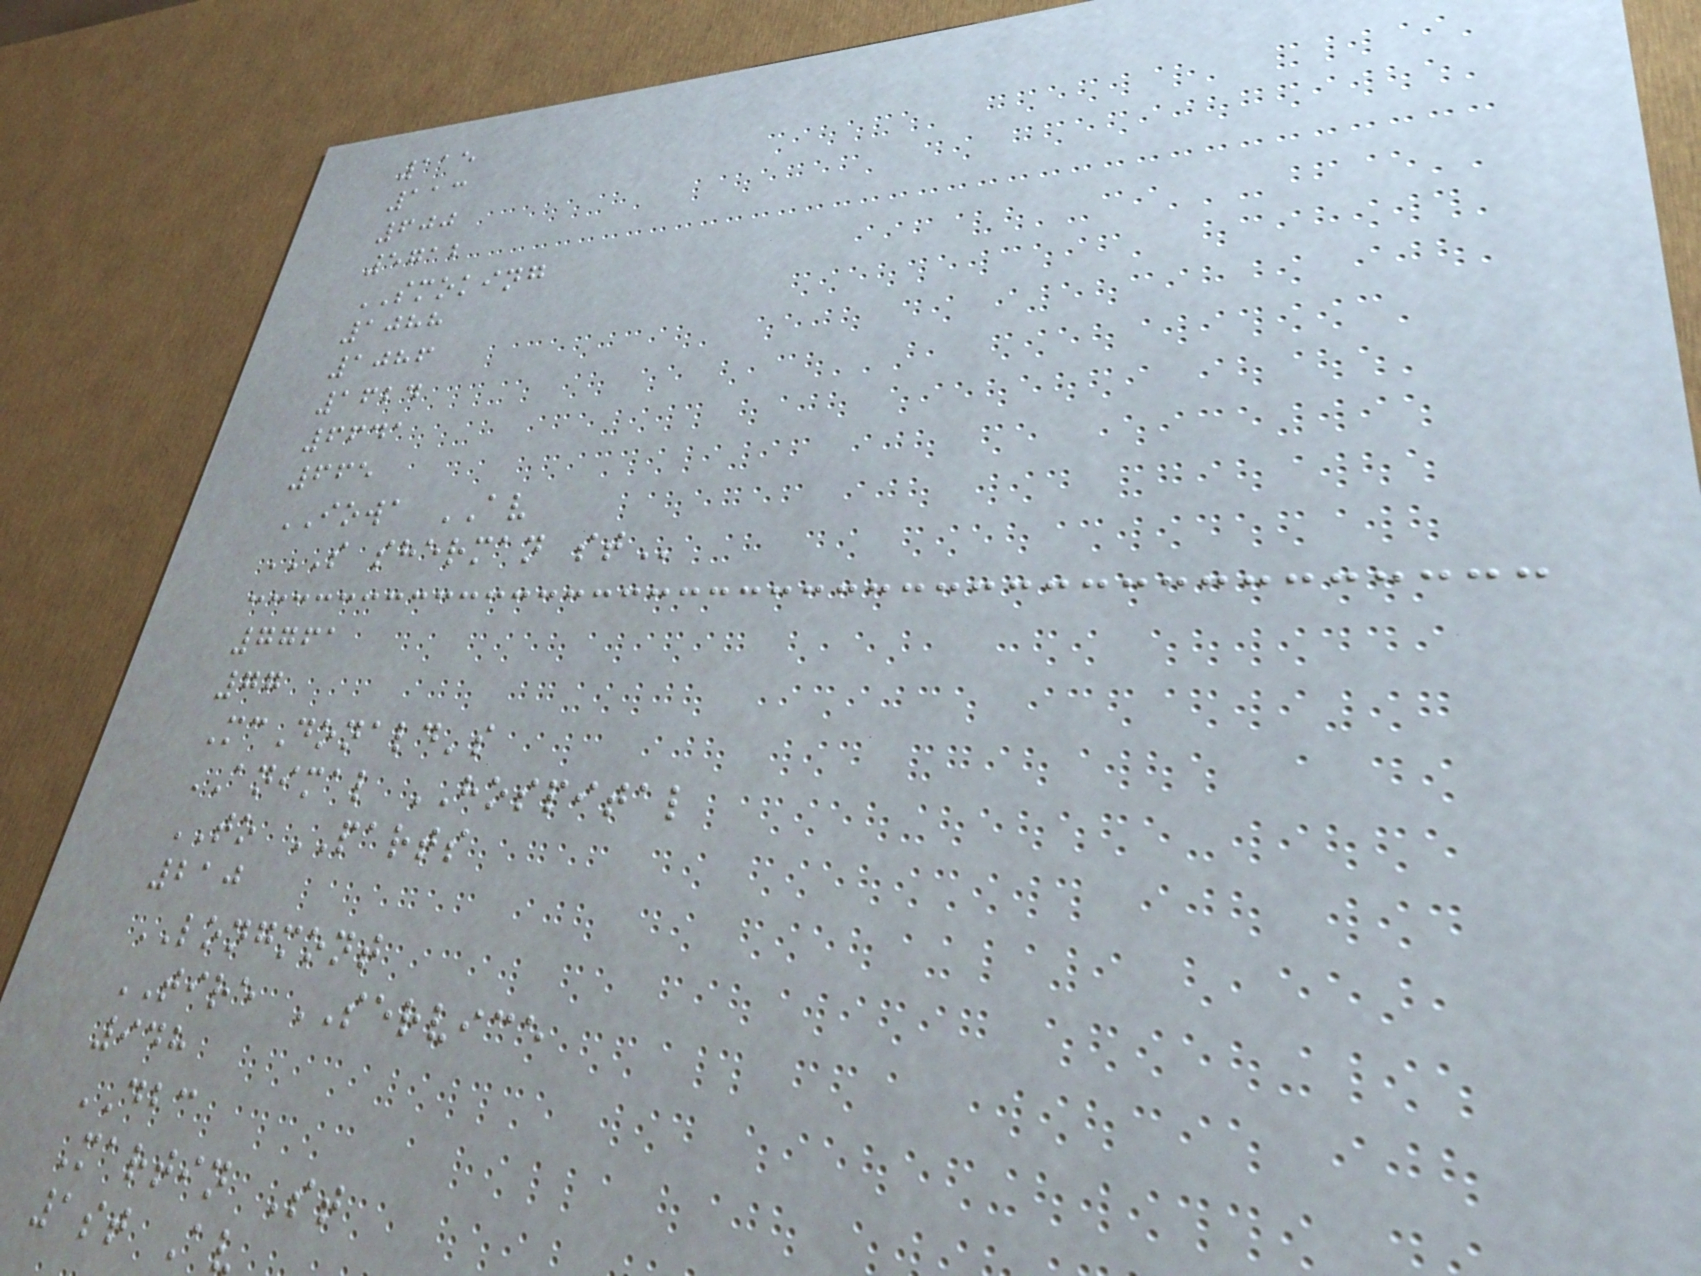115
113
600
5712
SMOKING
1088
1086
1624
6641
665
IOWA AV
S SHERMAN ST
7761
77
McDonald's
ANIMAL HOSPITAL
TO PARTS
210
LONGMONT
TIRE SERVICE
948
DBC
Martin St
1st Av
